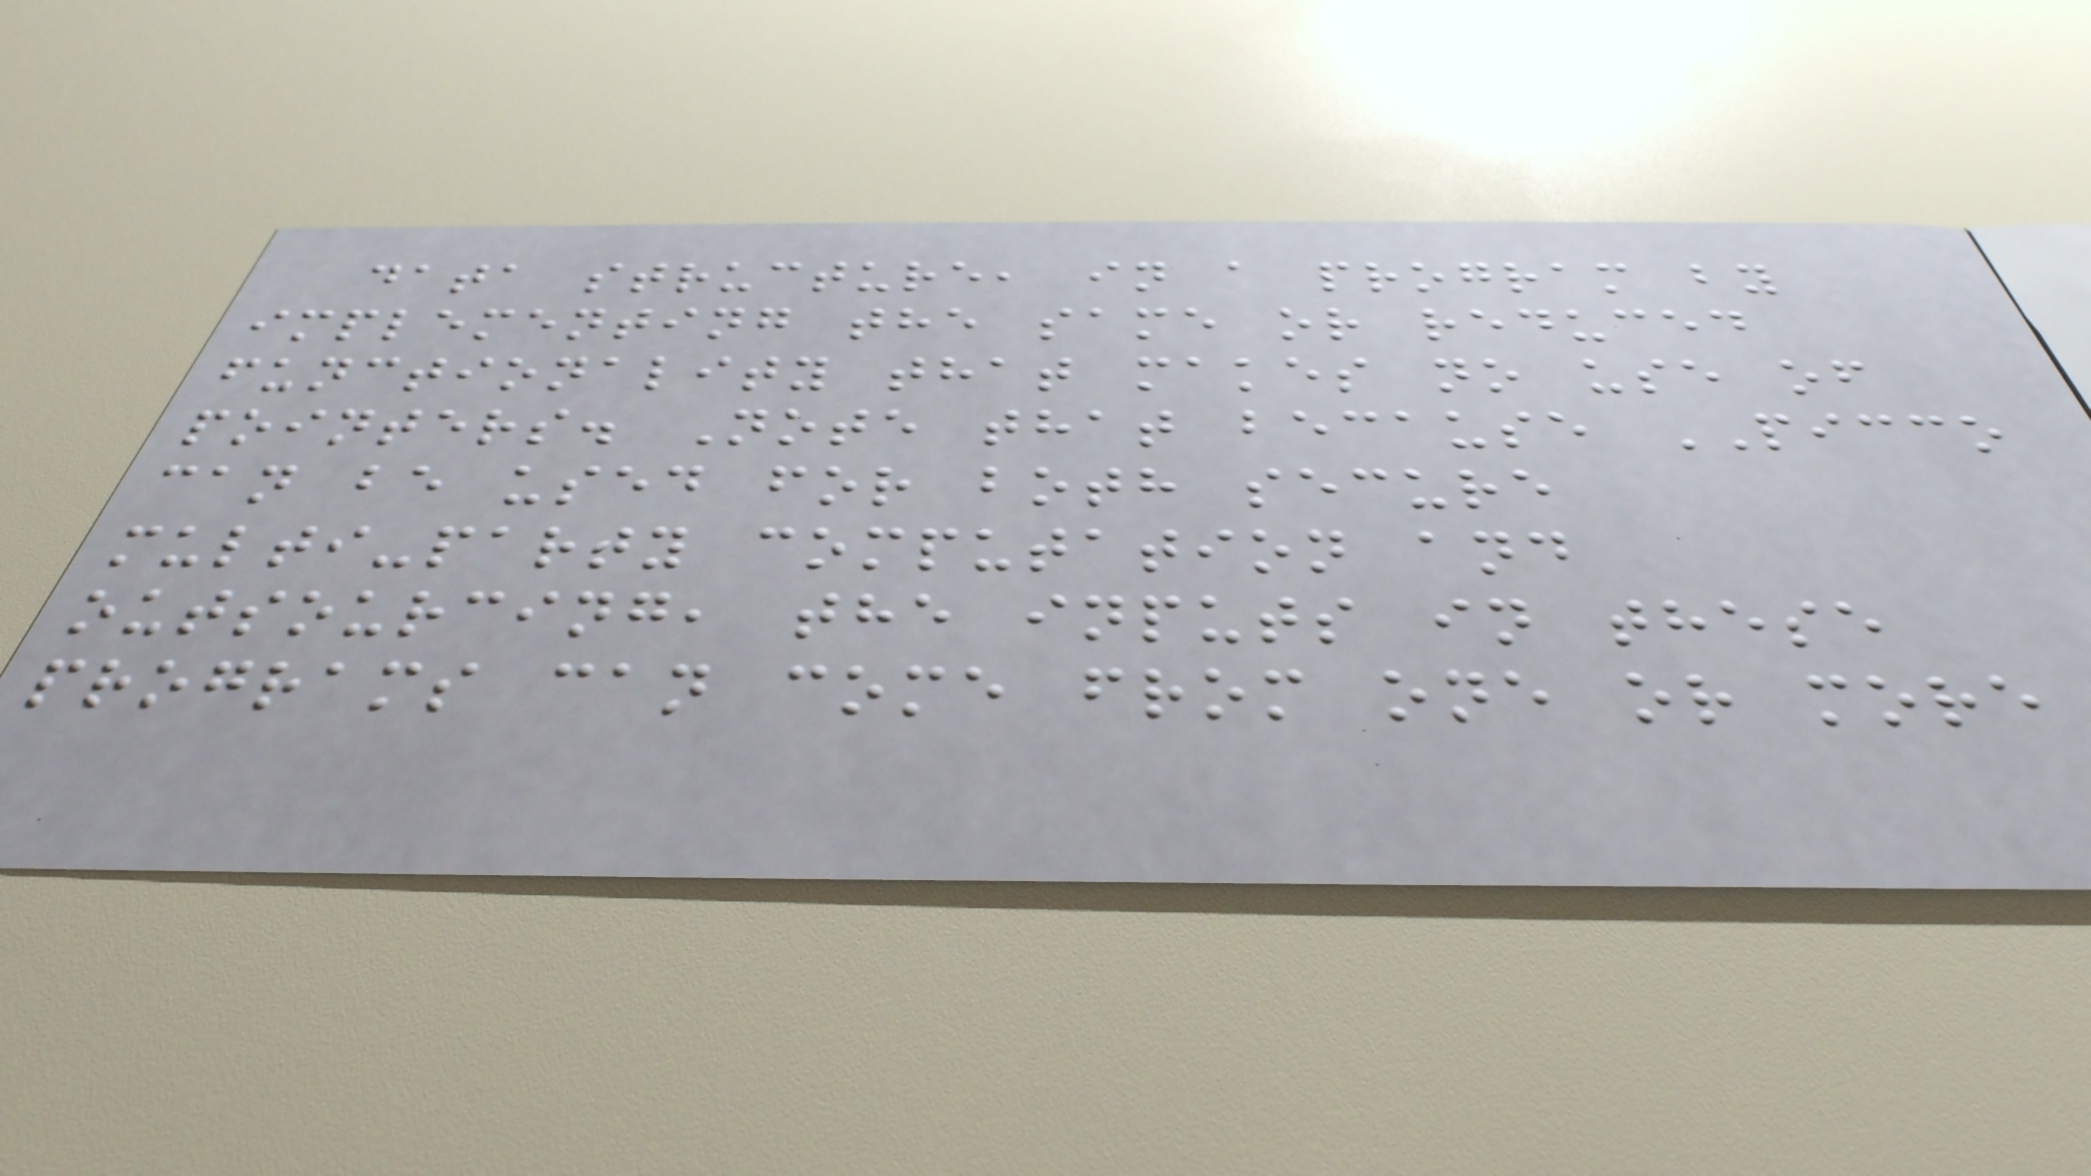data structure, in a program by
implementing the same or reduced
functionality that makes no use of
pointers. Note that because PICCO
can be used for both secure
multi-party computation and
outsourcing, the inputs in these
programs can come from one or more
